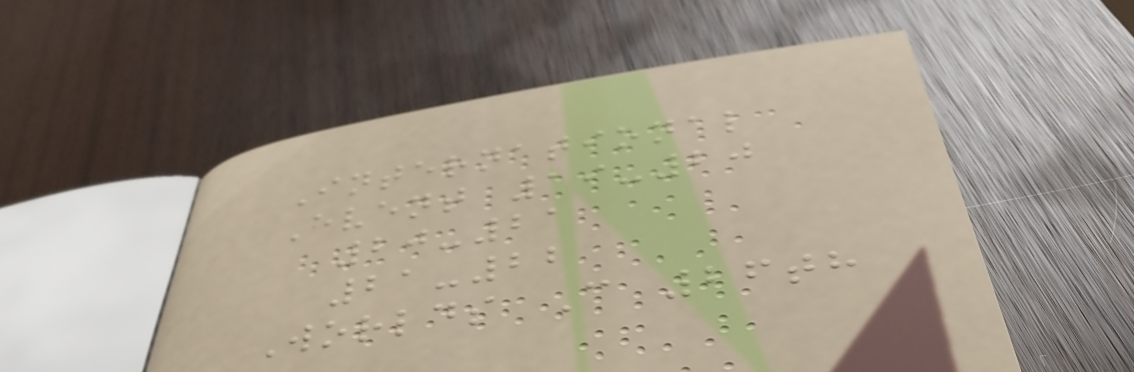International
Event 19-20
20-21
21-22
Worlds C 26th
